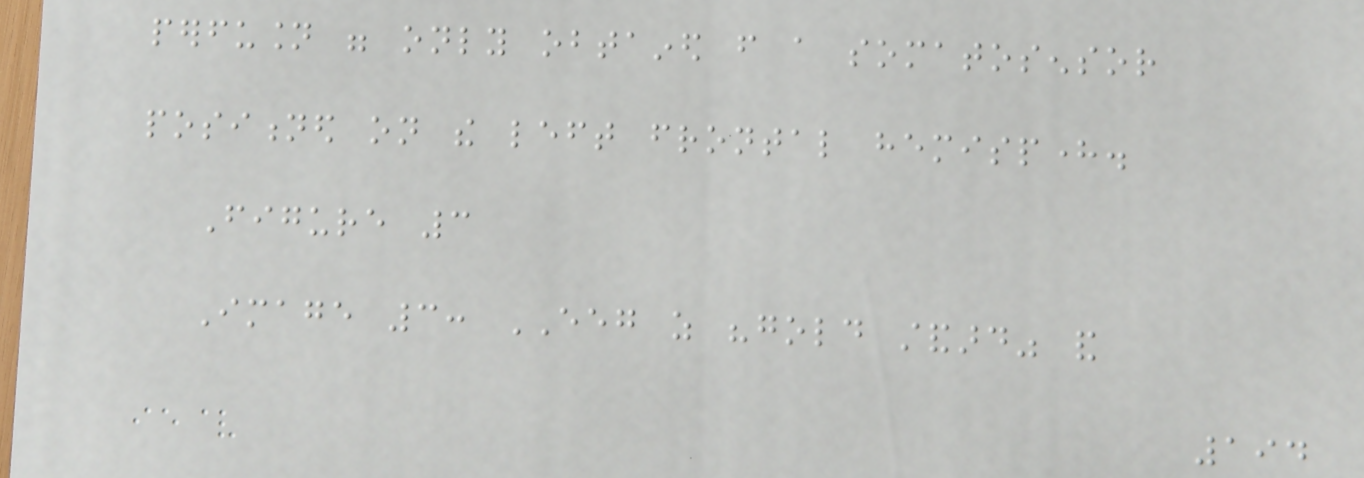perfusion were only obtained from a somatosensor
positioned on the left frontal hemisphere.
Figure 3
Image 3: EEG as "gold standard" and
194
